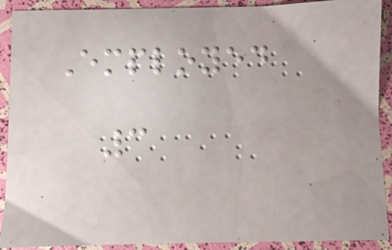Employed
3
